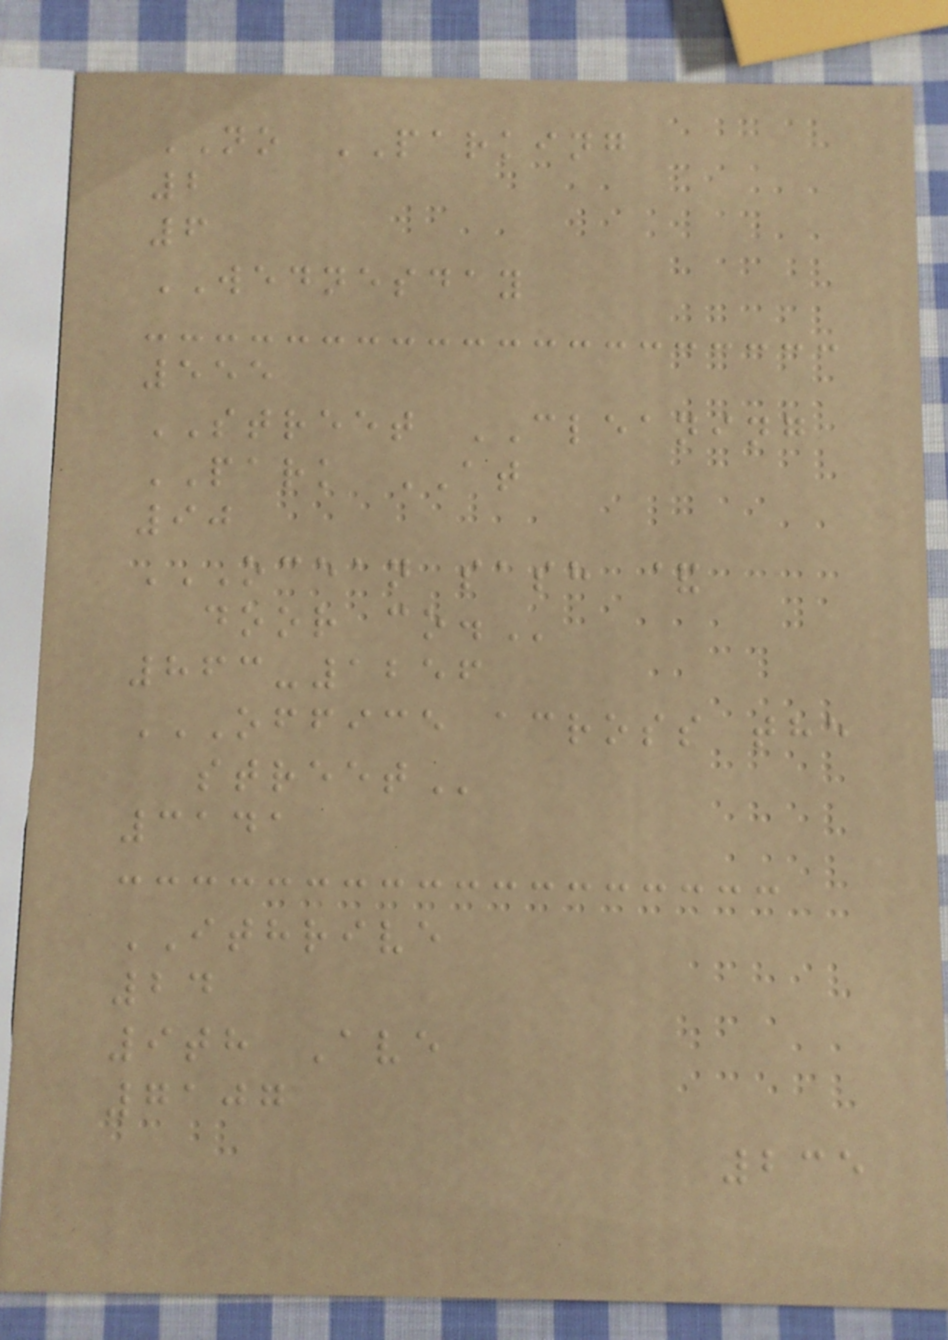NO PARKING
2
6
WEDNESDAY
555
STREET CLEANING
PARK AT
90
OCEAN SASH &
DOOR CO.
863-1256
OFFICE ACROSS THE
STREET
3141
ITHRIVE
24
9th Ave
7107
235
